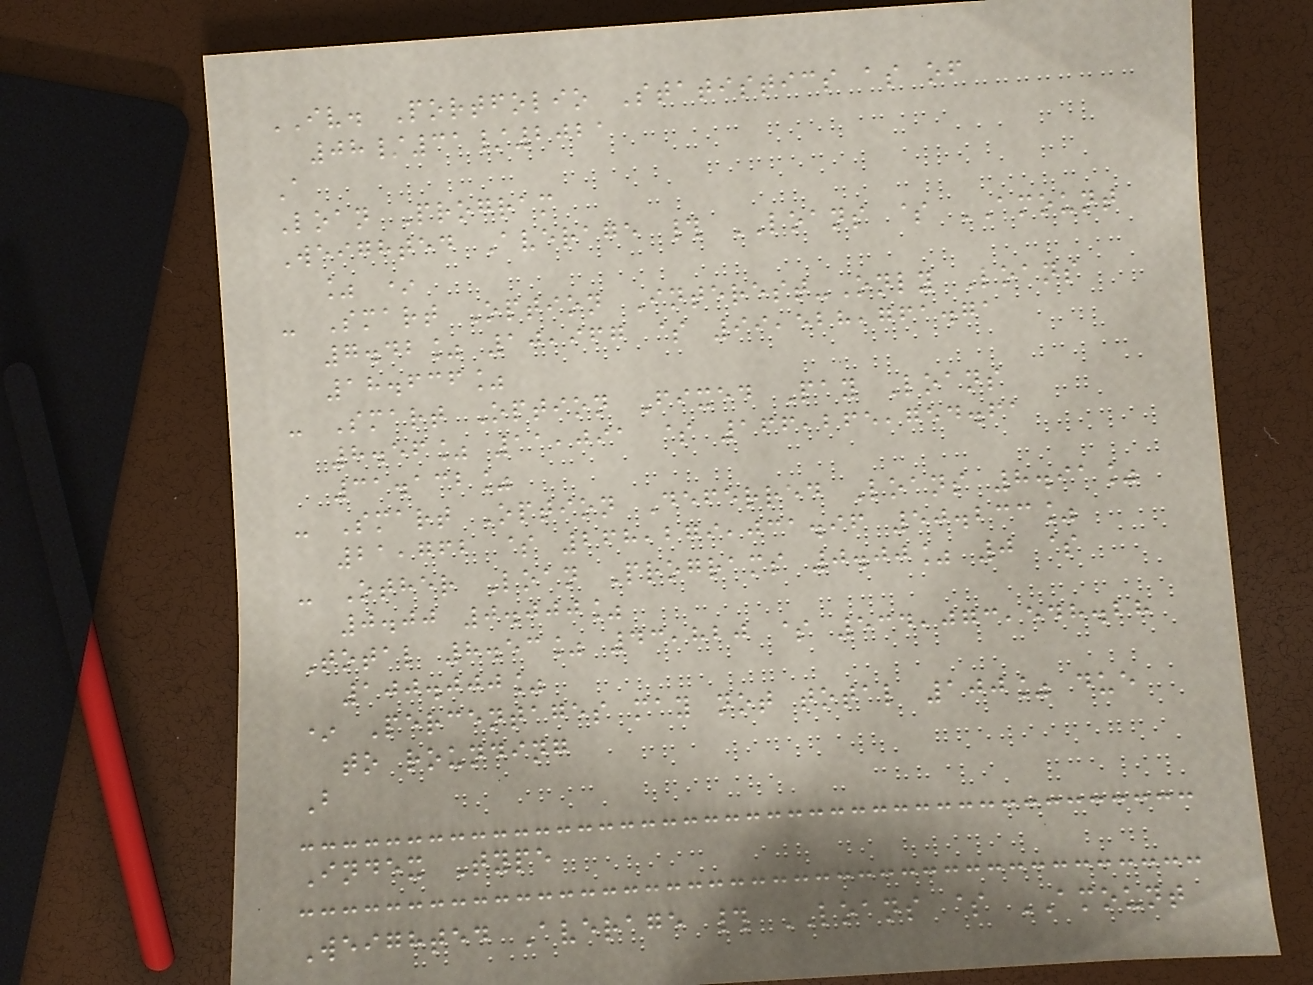IV. Portfolio Statistics as of
08/31/2021
A
Loan Program
Weighted Average # LOANS $ AMOUNT
% *
- Smart Option Interest-Only Loans
7.42% 10,967 $ 99,528,761.71
18.636%
- Smart Option Fixed Pay Loans
8.56% 11,091 $ 166,265,754.61
31.132%
- Smart Option Deferred Loans 8.91%
21,762 $ 268,279,031.96 50.233%
- Other Loan Programs 0.00% 0 $
0.00 0.000%
Total 8.53% 43,820 $ 534,073,548.28
100.000%
* Percentages may not total 100% due
to rounding
B
Index Type
Weighted Average # LOANS $ AMOUNT
